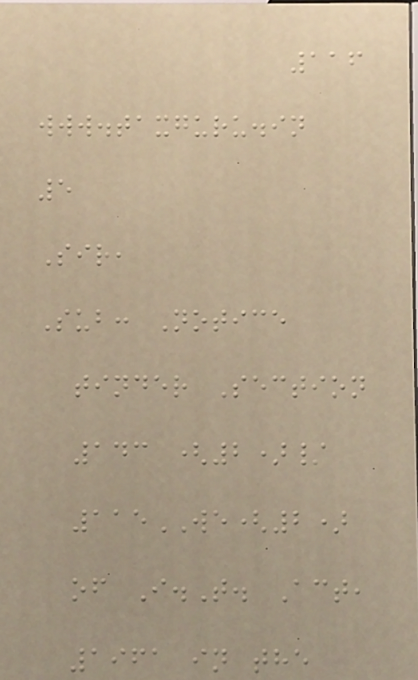116
www.taxguru.in
5
Sir,
Sub: Notice
tinder Section
143 (2)/
115WE(2)
of I.T. Act,
1961 in the
